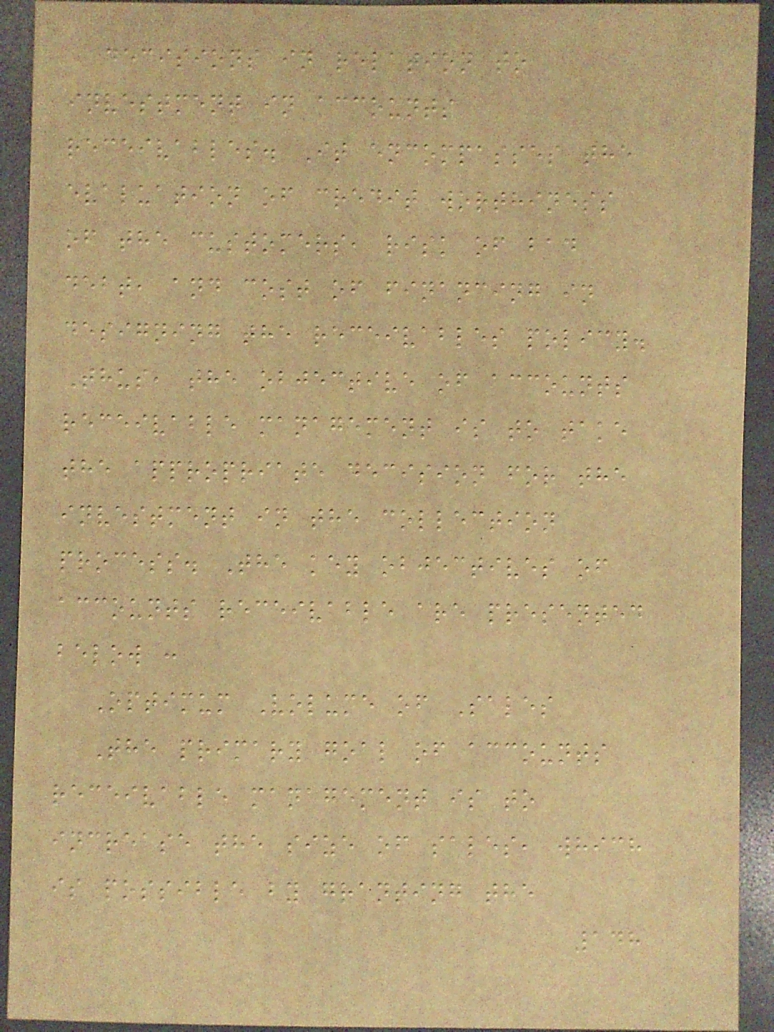decisions in relation to
investment in accounts
receivables. It encompasses the
evaluation of credit worthiness
of the customers, risk of bad
debt, and cost of financing in
designing the receivables policy.
Thus, the objective of accounts
receivable management is to take
the appropriate decision for the
investment in the collection
process. The key objectives of
accounts receivable are presented
below :
Optimum Volume of Sales
The primary goal of accounts
receivable management is to
increase the size of sales, which
is possible by granting the
148
